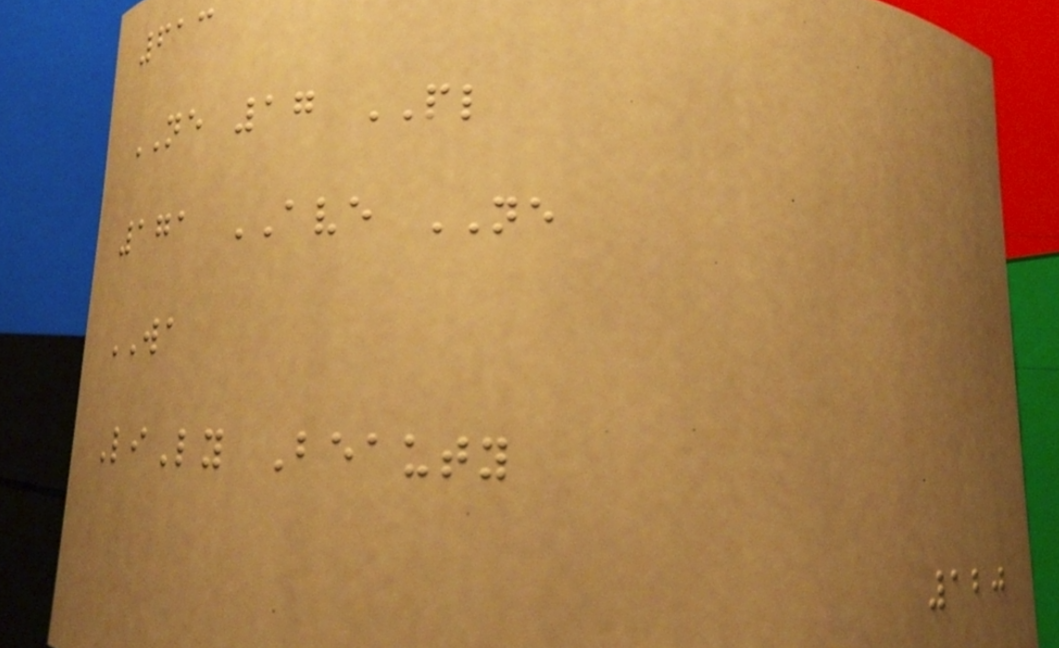613
NE 17 PL
171 AVE NE
WA
LiLy Beauty
120
